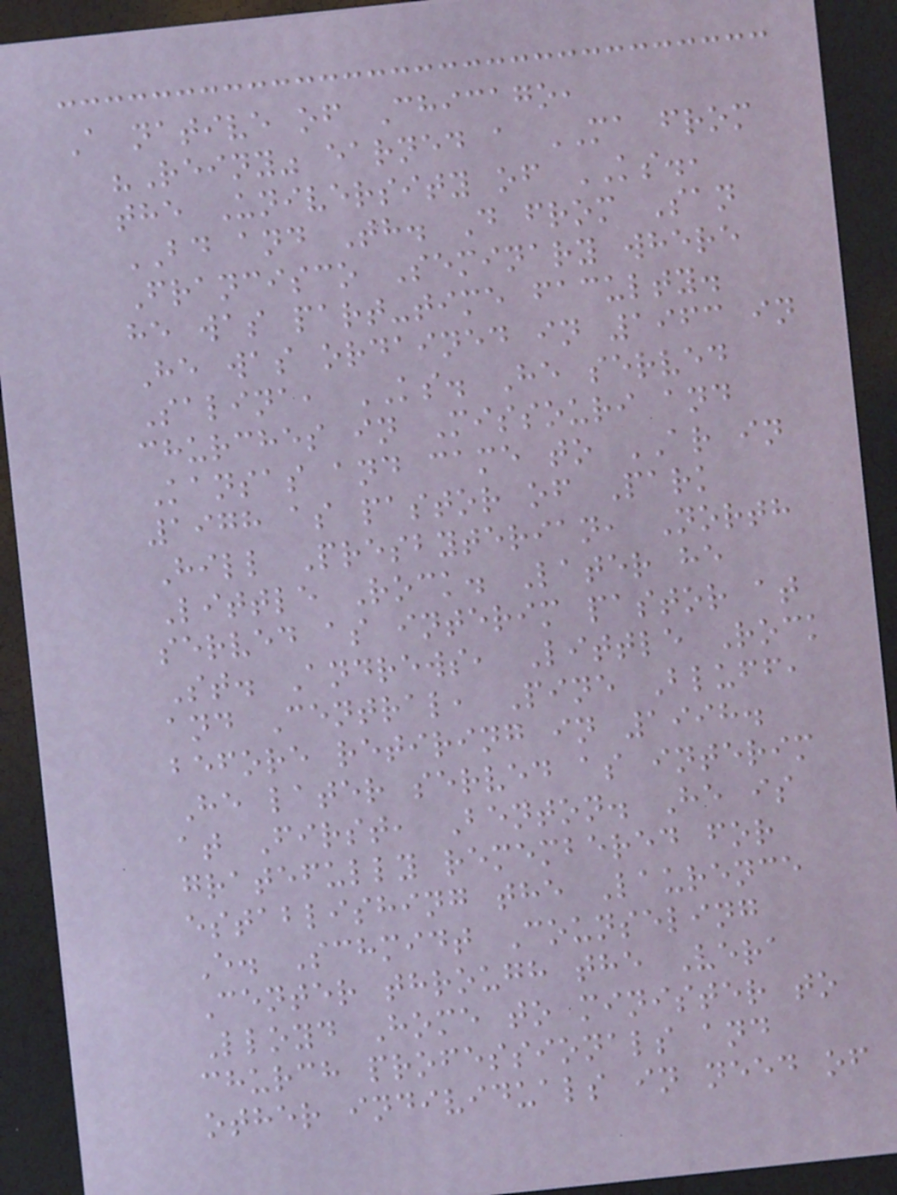A native of Chicago,
"Reiny" earned a MA from
the University of KS.,
BD and Th. D from San
Francisco Seminary where
he was part-time faculty.
He was ordained in 1963 in
Salina, KS. He served
churches in Missouri and
Kansas and came to AR in
1978 as pastor of Park
Hill Presbyterian, North
Little Rock. Later he
served as interim pastor at
St. Andrews, Little Rock
and Central, Pine Bluff,
before retiring in 1998.
He later served as interim
at First, Benton. He is
gratefully remembered for
establishing the Laurence
E. Schmidt Counseling
Center through the Vera
Lloyd Home to minister to
church professionals and
other individuals in need of
